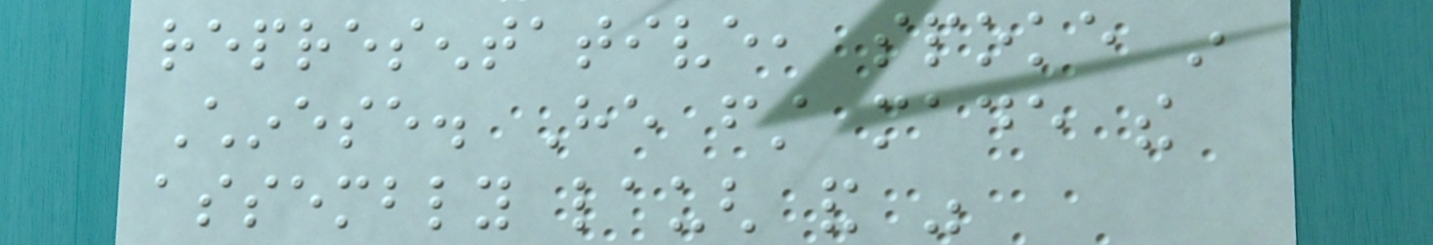representative, spoke in
Chinese. He first made the
assembly laugh and was
